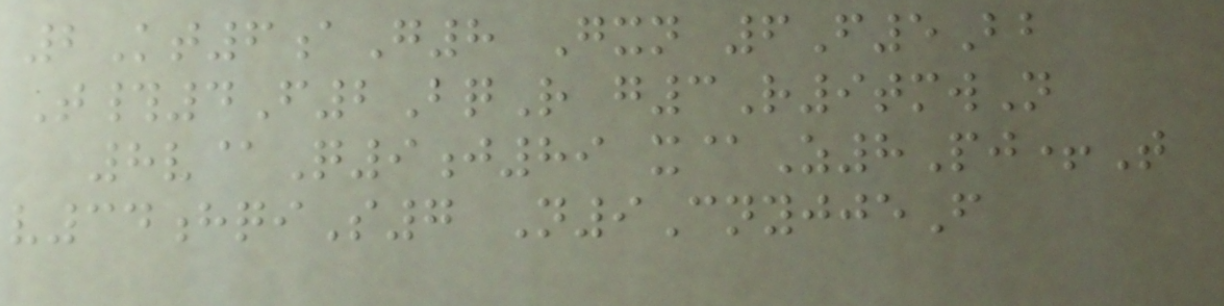2Kt6aG8 Gxn 6F5Bb
T#4F2BqR g3R9tmwN
8v@Q9j89 x@Z8Pj+T
v34hqiS7 N9CnyjjeF
